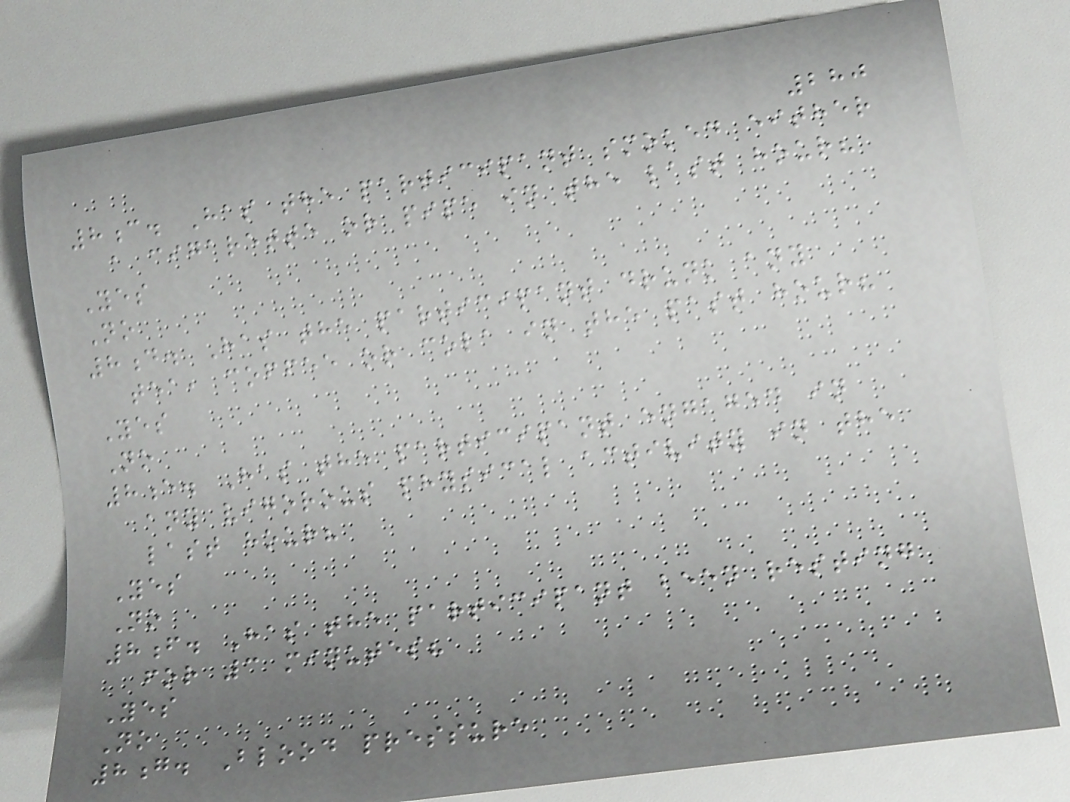280
8c. Has the participant smoked either
a cigarette or pipe in the last hour?
Yes
No
8d. Has the participant drunk any
tea, coffee or cola in the past hour?
Yes
No
8e. Has the participant engaged in
any vigorous physical activity in the
last hour?
Yes
No
8f. Has the participant been resting
for 3 minutes?
Yes
No
8g. Blood pressure
